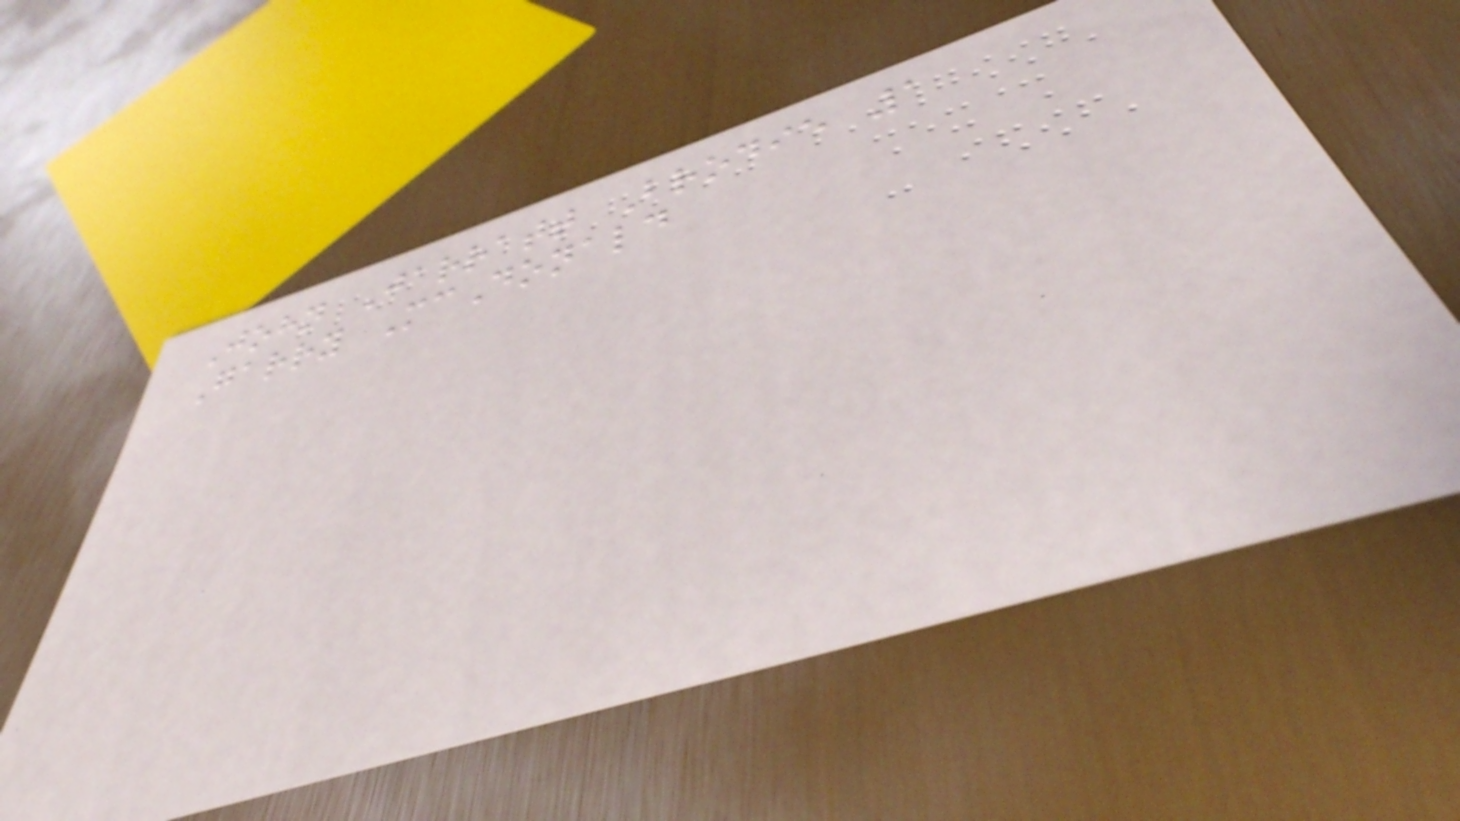John Jarratt Brodie 1
Garry McDonald
